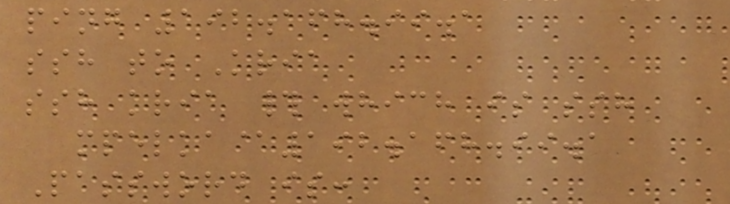ping 192.168.99.1
ssh to Kria
ssh kria # which is ssh
mpelka@192.168.99.1
Password is:
